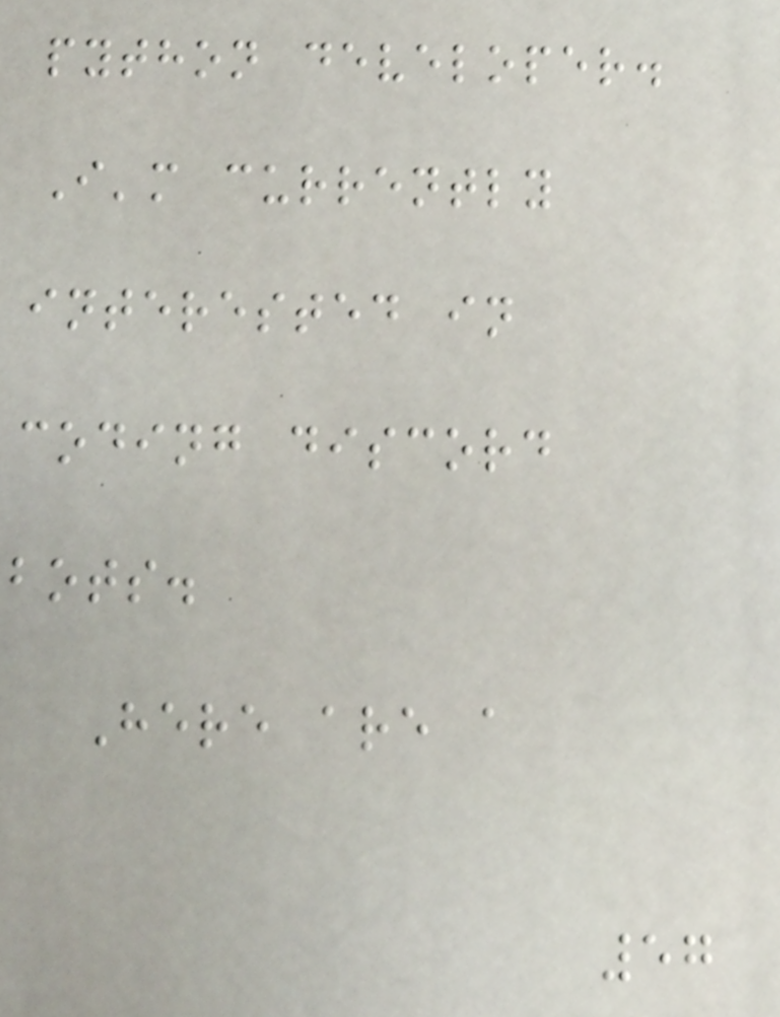python developer.
I'm currently
interested in
coding discord
bots.
Here are a
57
